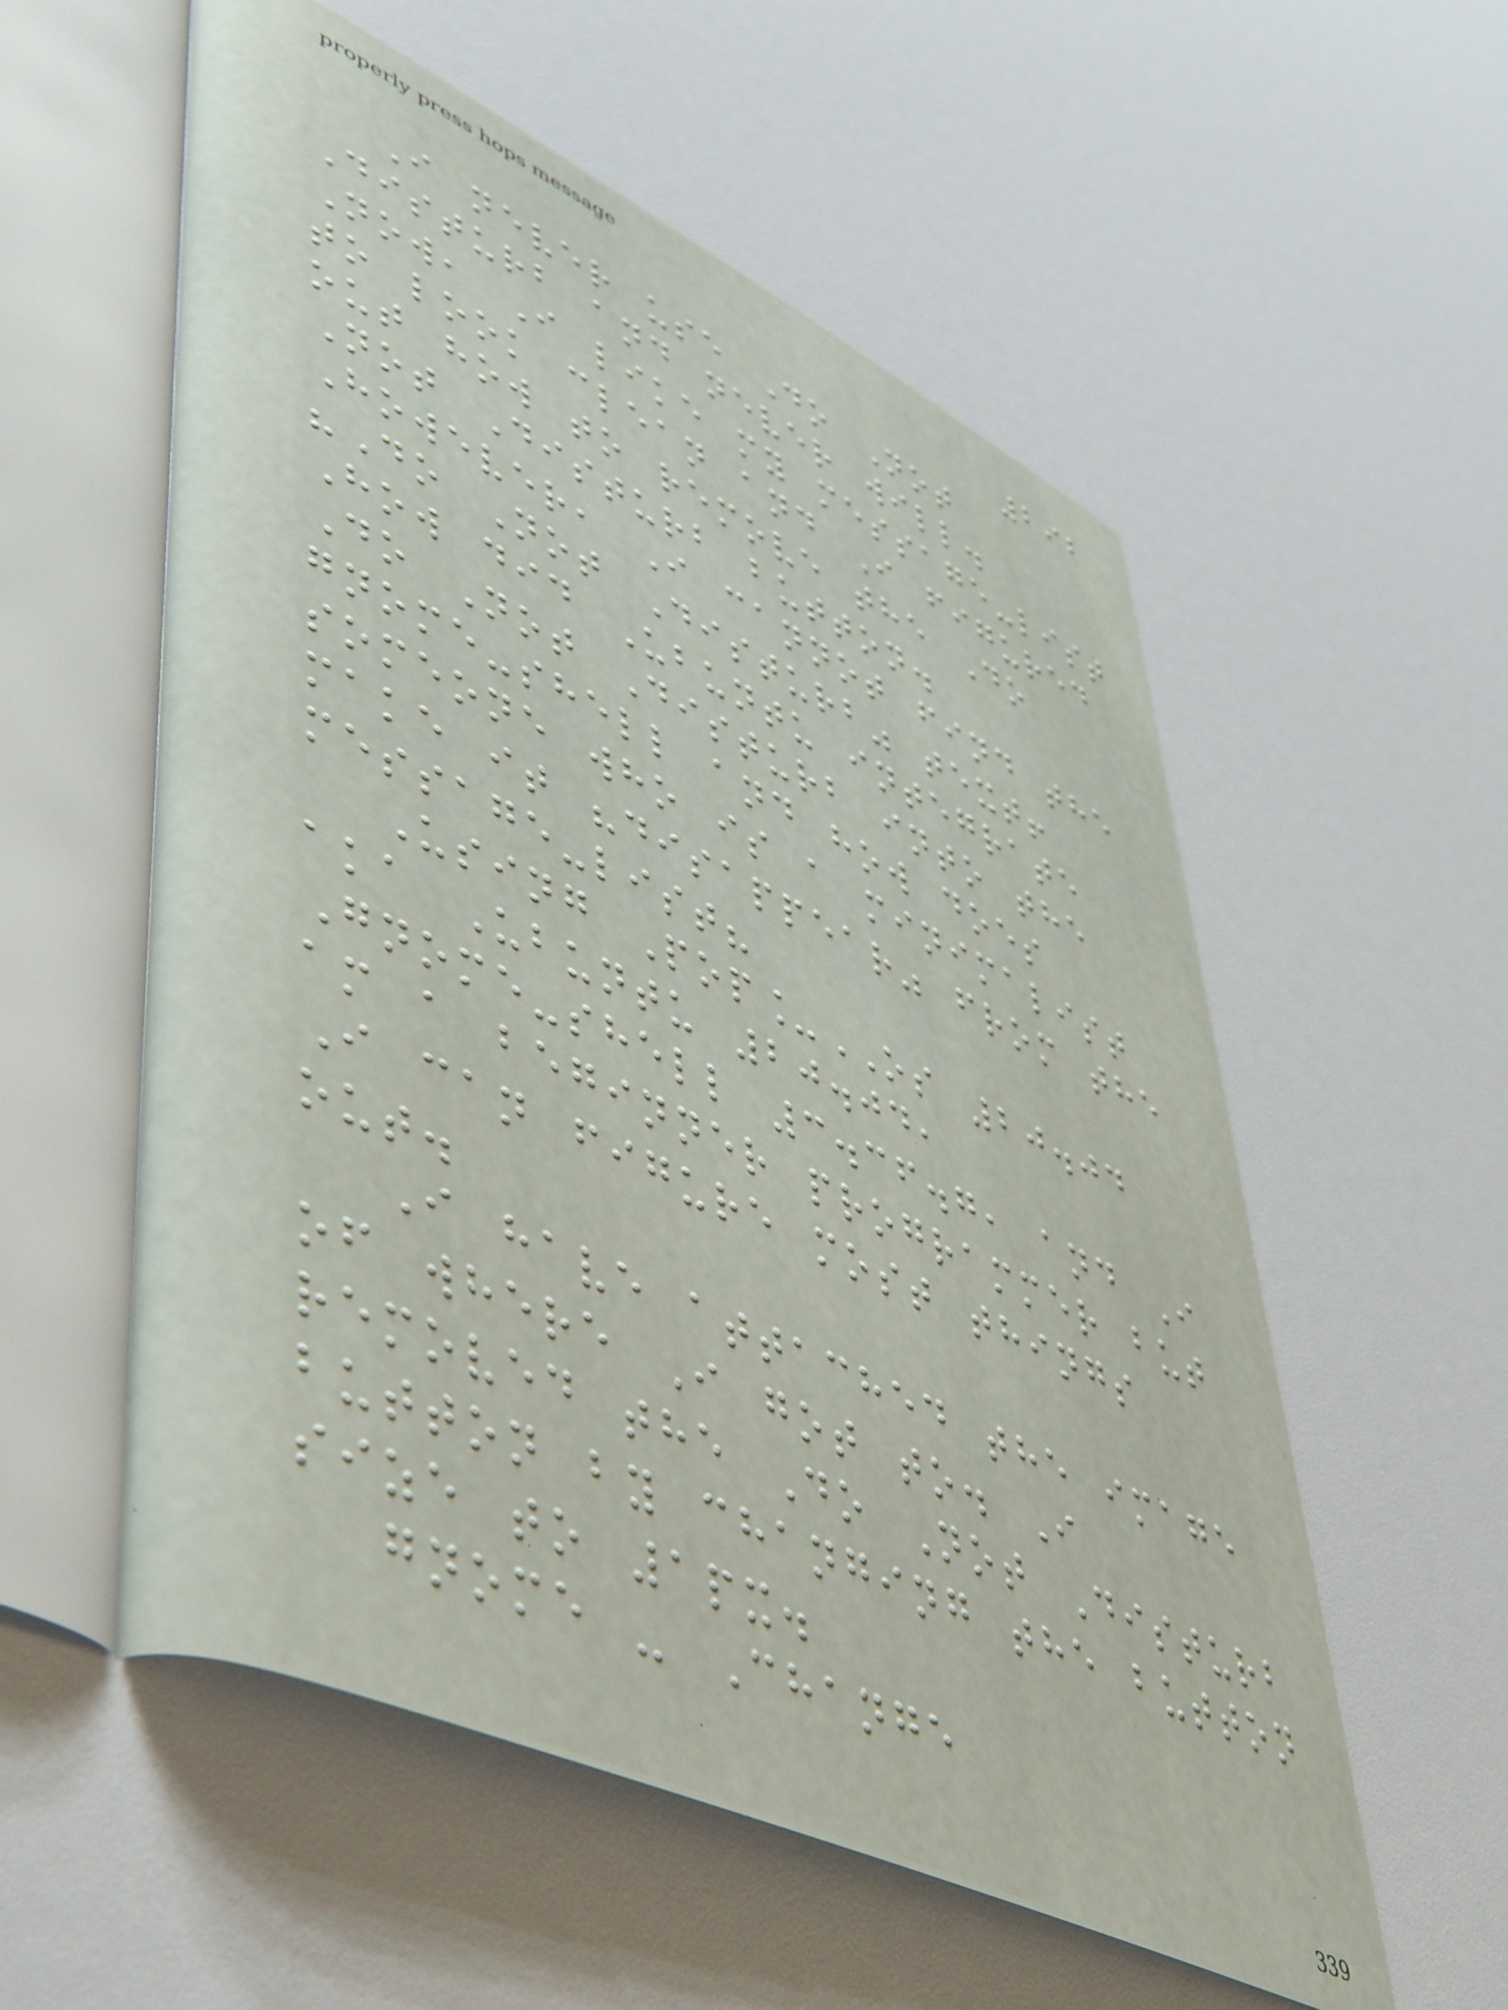292
I never use Do Not
Disturb and never will.
Now, I like my message-list
to look clean and I figured
out how to remove the Do
Not Disturb button.
However, I cannot find the
"Do Not Disturb" text!
How did Ubuntu integrate
Do Not Disturb into the
gnome-shell and how does
someone who is a minimalist
make it "disappear" from the
message-list?
Using Pop_OS 20.04
aka Ubuntu 20.04,
Gnome-shell 3.36.7, and I
am a beginner programmer but
I can figure most things
out.
I have attached the image
of where I got to. I
removed the Do Not Disturb
button by changing the button
size to 1px.
gnome - Change
